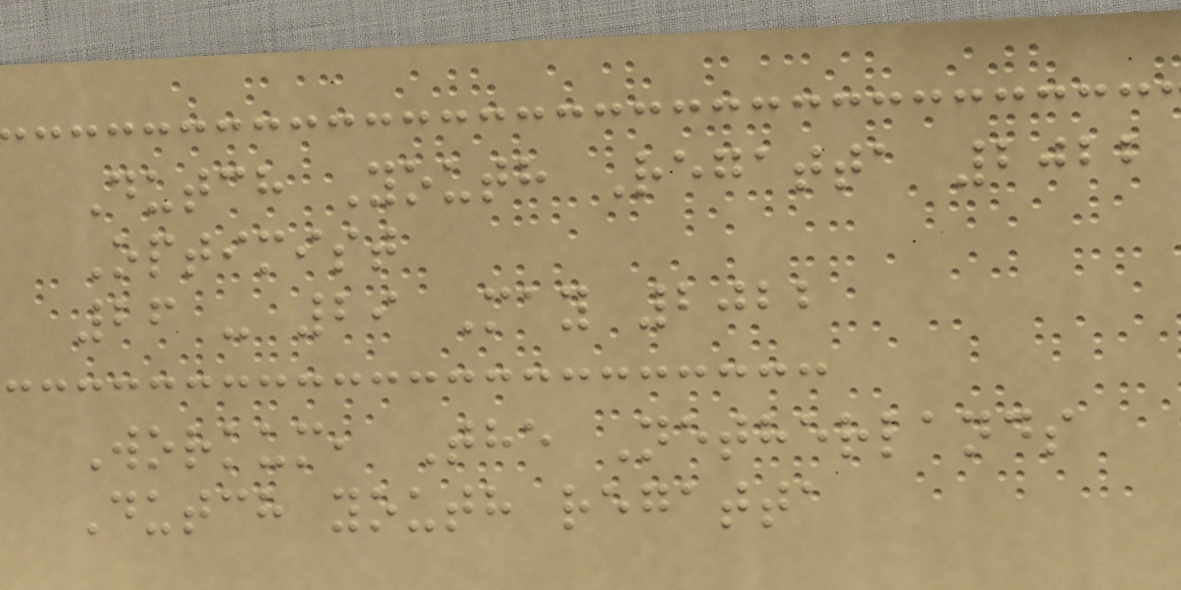Dutch Youth Regatta 2022
Optimist
26 - 29 May 2022
Workum, The Netherlands
Dutch youth regatta
